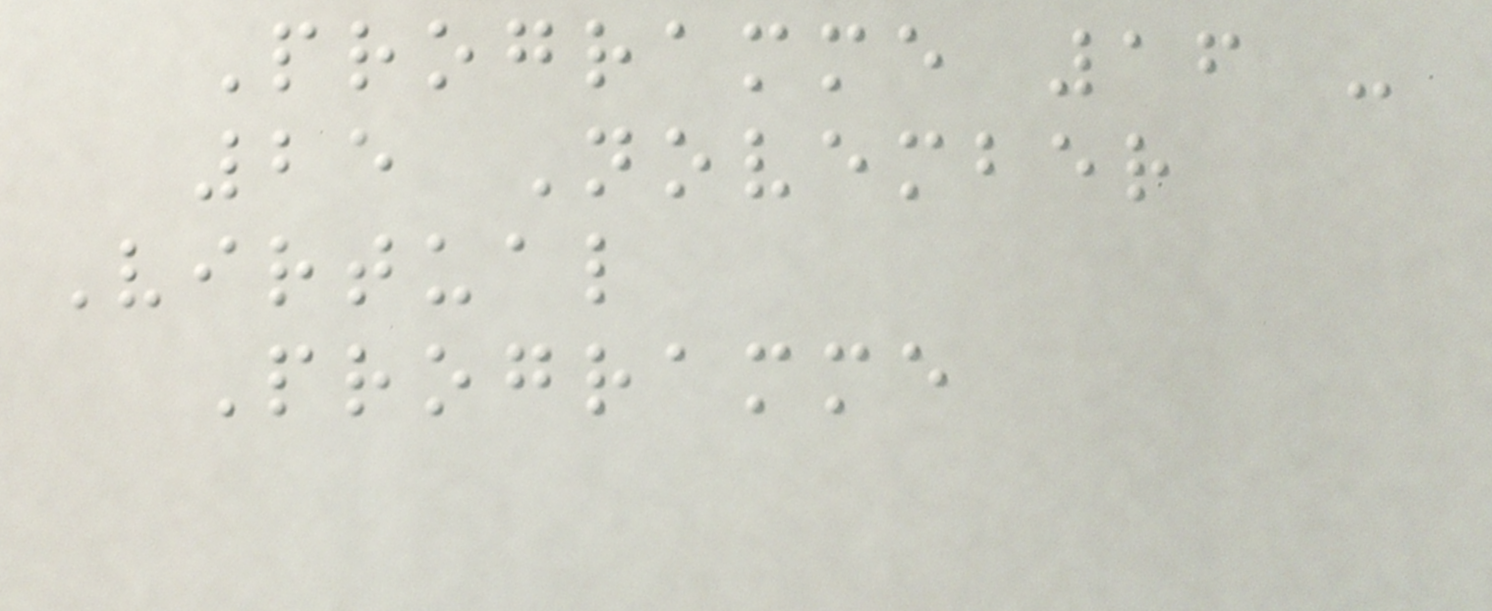Programme 16 -
25 November
Virtual
Programme
